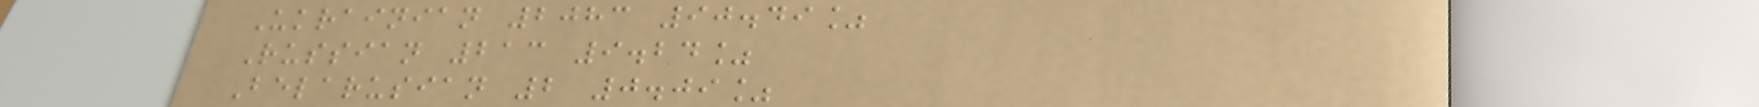Ukrainian 2083 90.49%
Russian 213 9.24%
Belarusian 2 0.09%
